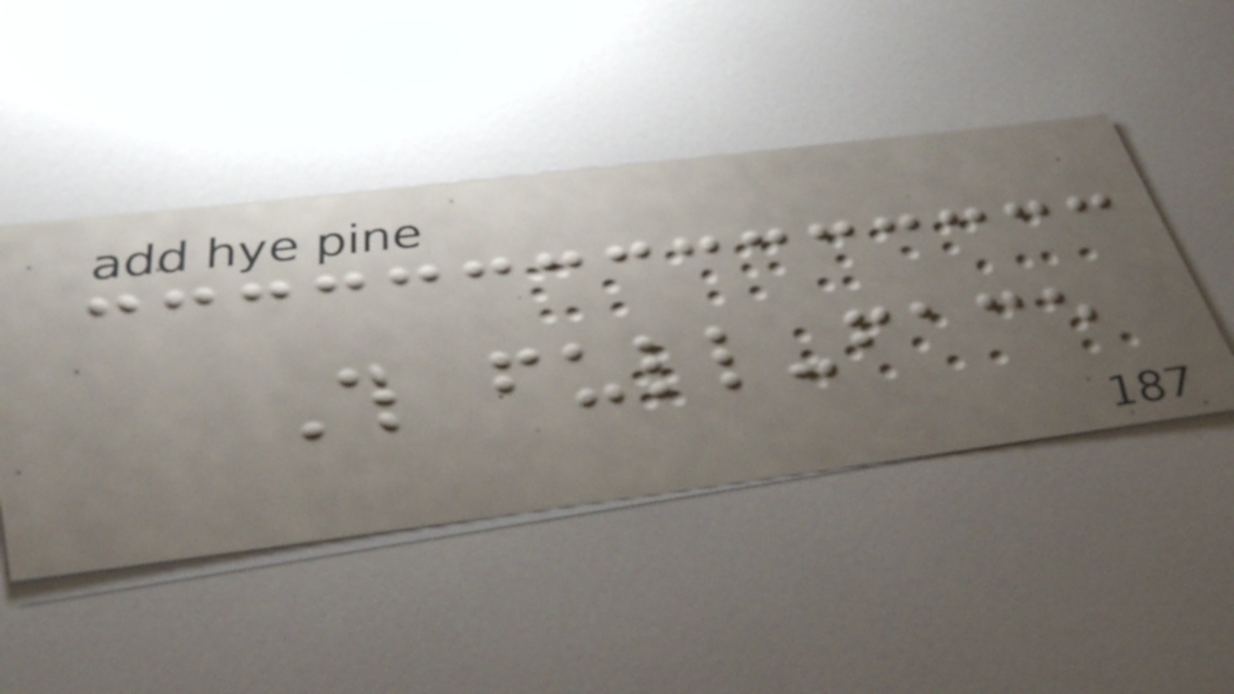This full-face
